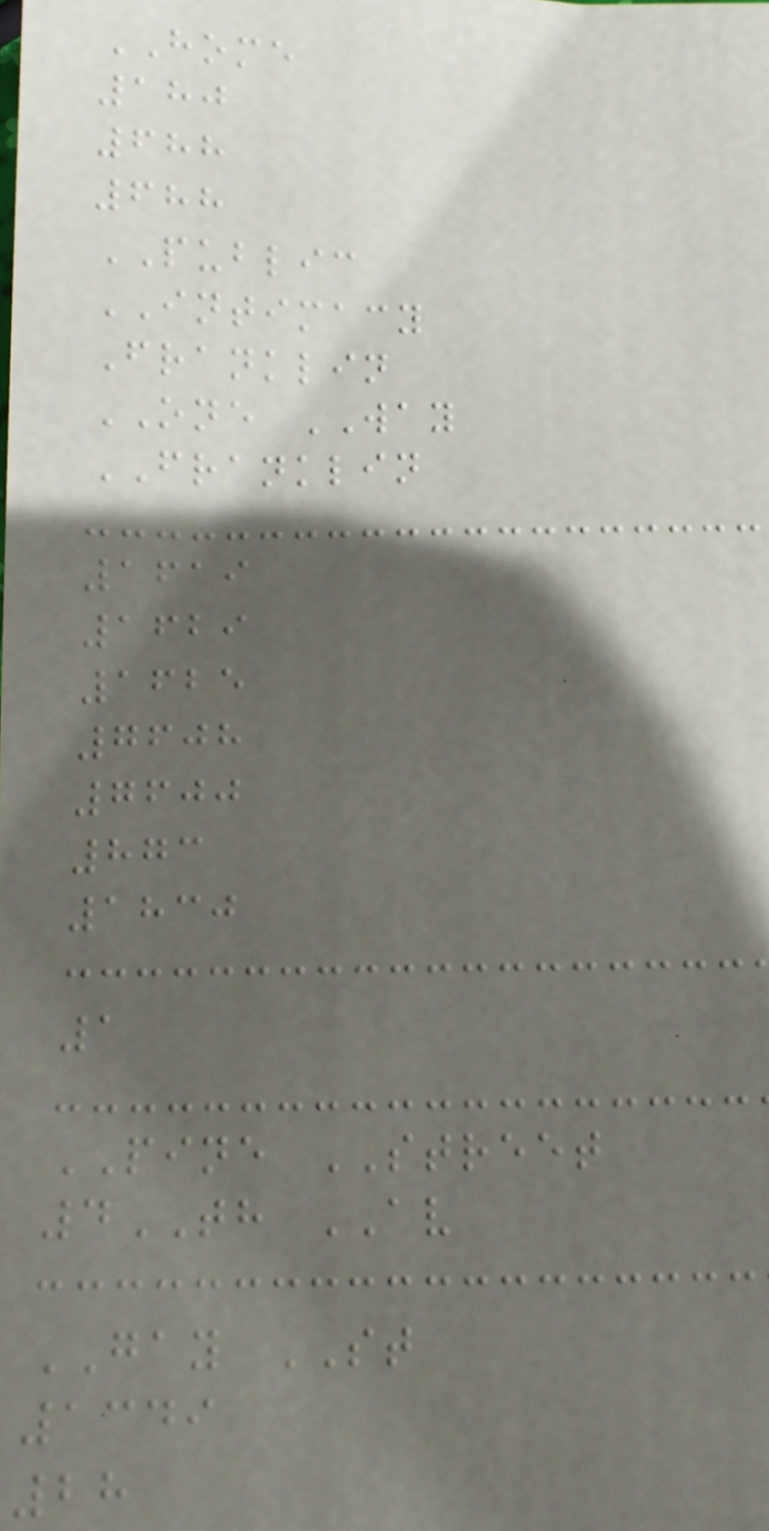HOME
180
688
688
PUBLIC
INTIMACY
Franklin
ONE WAY
FRANKLIN
1619
1629
1625
7608
7600
873
1830
1
PINE STREET
4TH AV
GAY ST
1349
28
